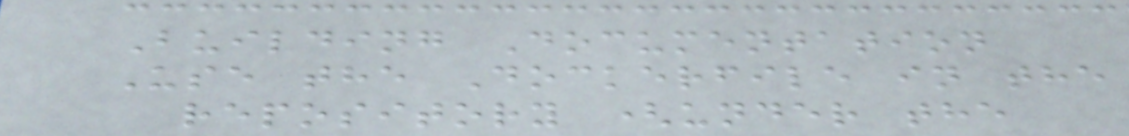Building Documentation
Use the Dockerfile in the
repository (under the
